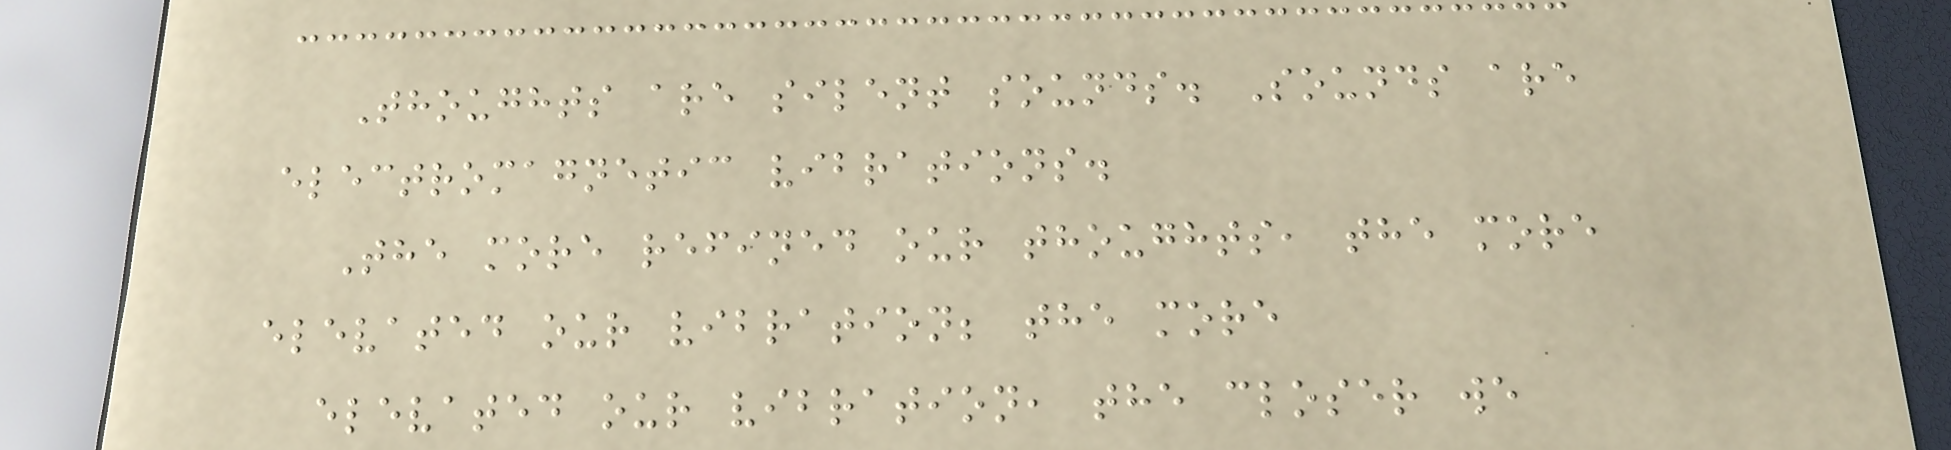Thoughts are silent sounds. Sounds are
electromagnetic vibrations.
The more refined our thoughts, the more
elevated our vibration; the more
elevated our vibration, the closer we
